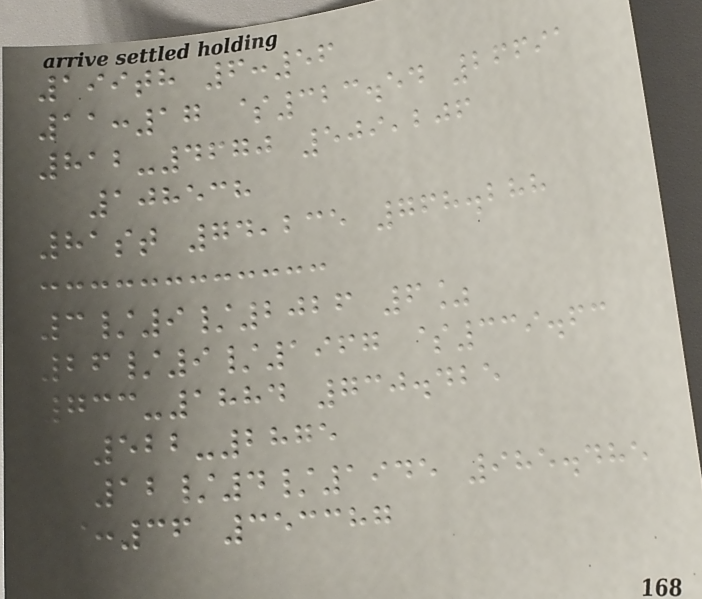199th 6:56
11:17 $323.54 26691
812-4670 509,206
108538
81st 74,235 768.288
3/9/2026 6%
26/9/1967 $339.63
733-1884 730.425
522-2875
12/4/1945 985.485
9:36 353387
